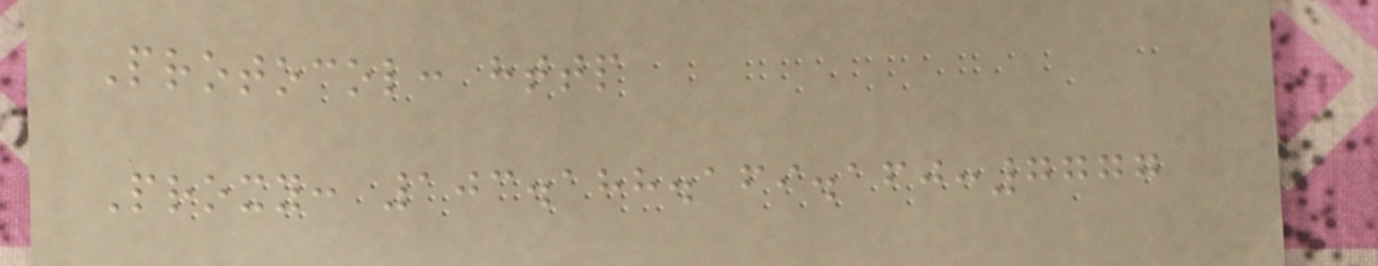Protocol: http
Proxy: 103.188.169.160:7777
